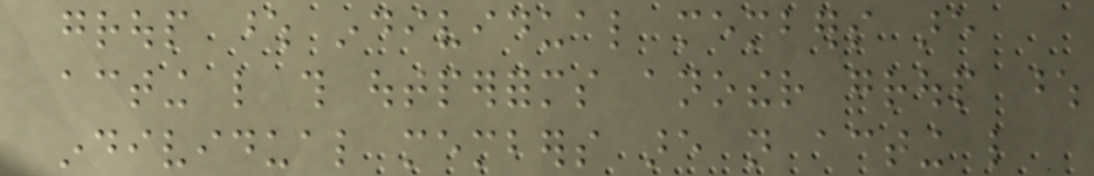group whose individual members are
acting like this outperforms another group whose
individual members are not acting like
